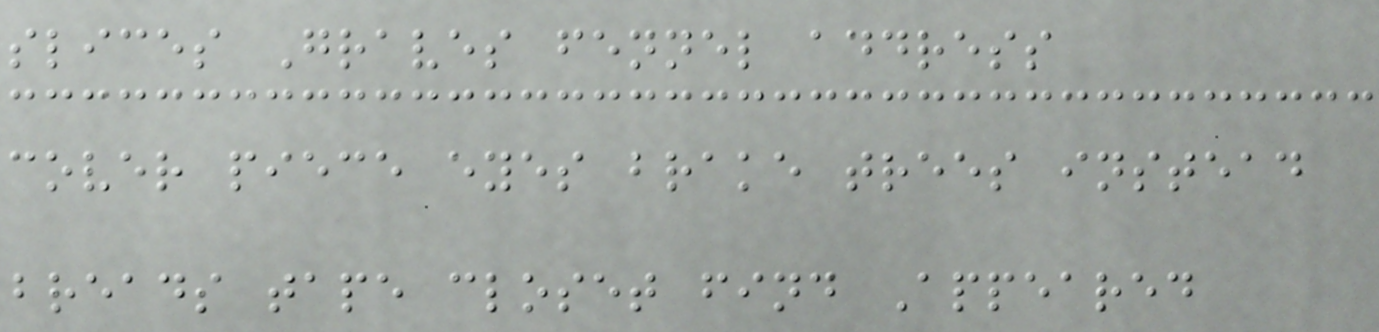slices Graves fennel address
cover piece eyes brake trees instead
breads tape closet find Appeared
